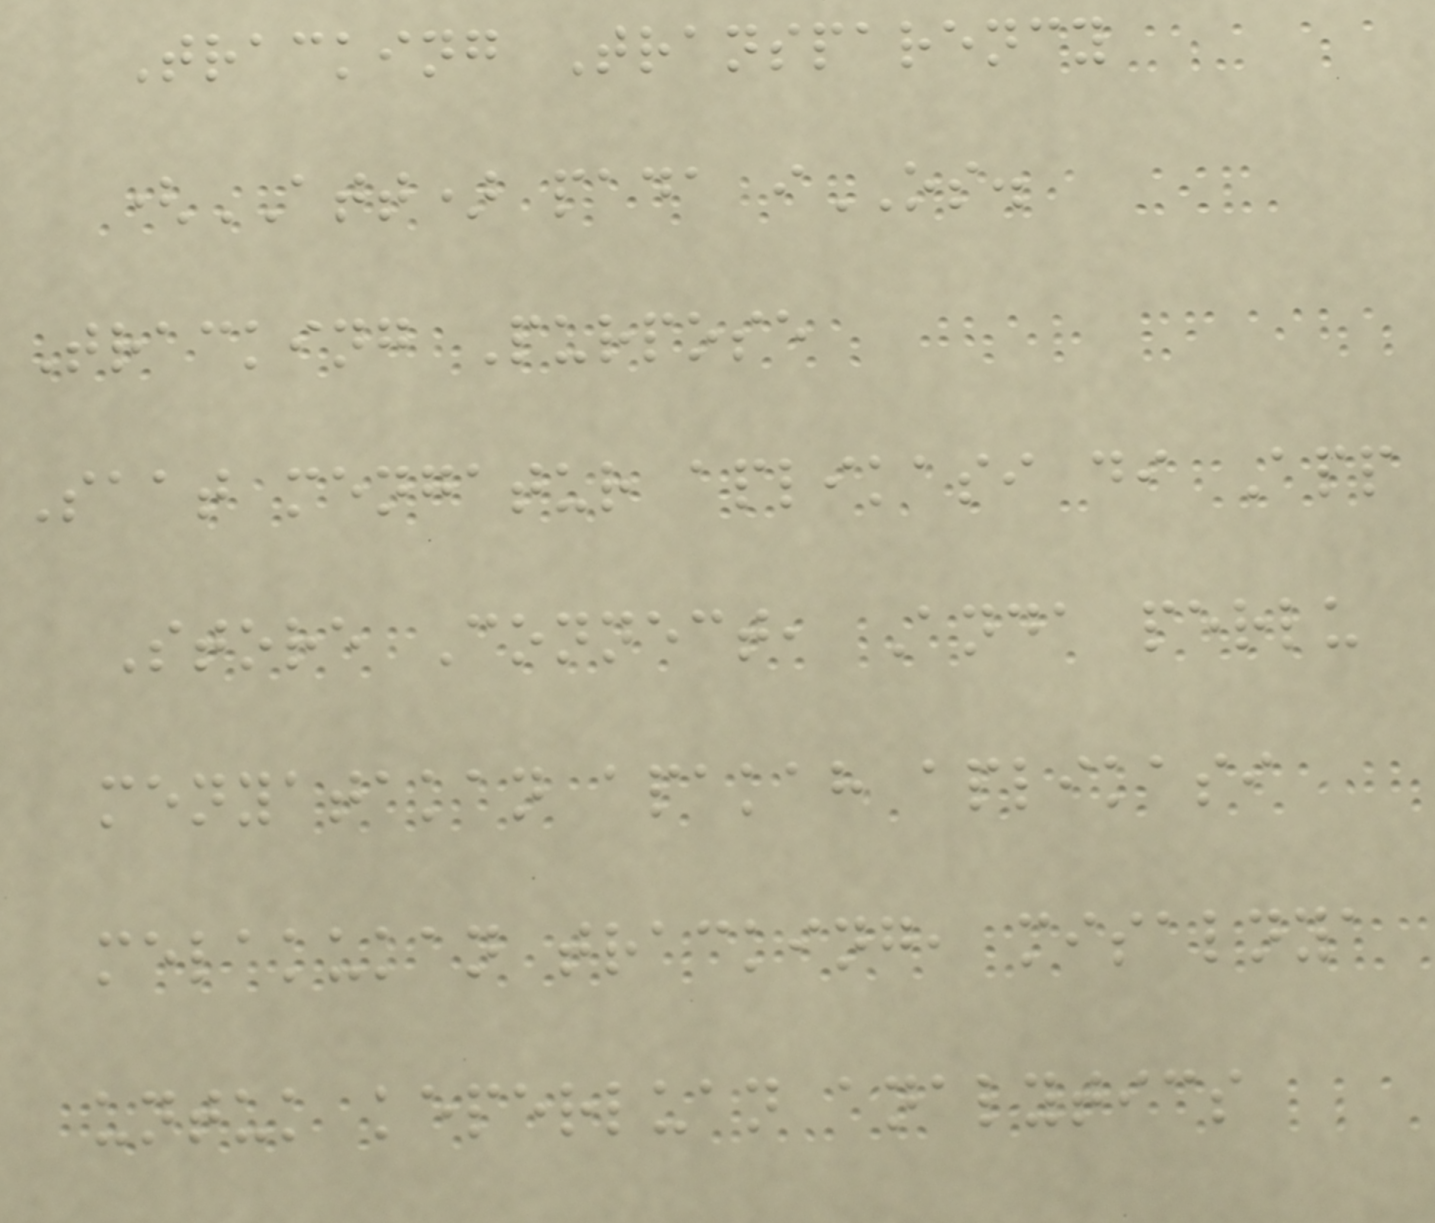Tracking Transparency
(ATT) pada iOS.
Tracking Purpose
Saat mengatur aplikasi di App
Store Connect, Anda perlu
menyatakan apakah aplikasi
melakukan tracking, misalnya
untuk keperluan analytics
